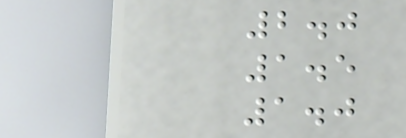2.0
1.5
1.0
